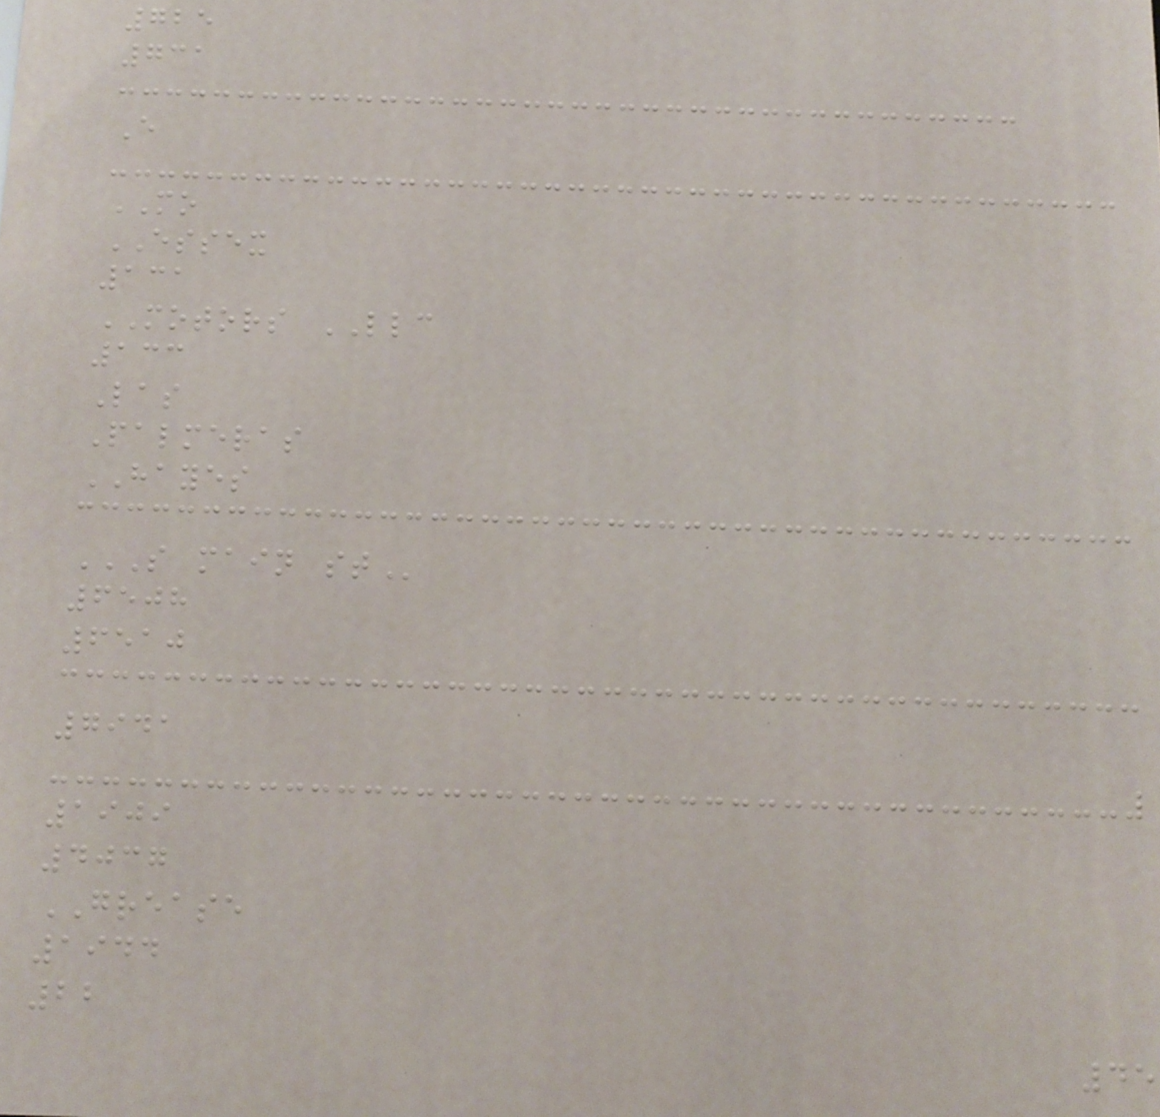725
731
E
MO
ESSEX
131
MOTORS LLC
133
Las
Palmeras
HAYES
S MAIN ST
6508
6510
7941
1909
4037
GREASE
1944
22
45
